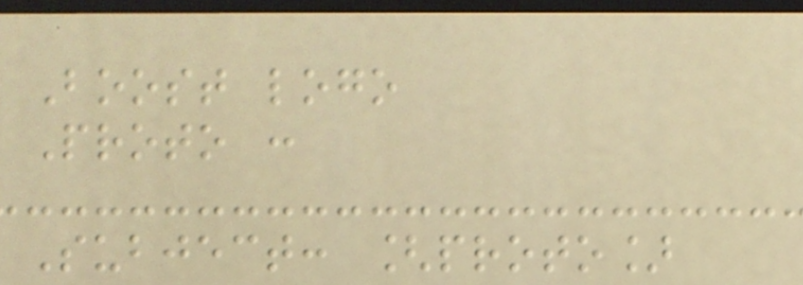Boost logo
Proto :
Subject: [proto]
